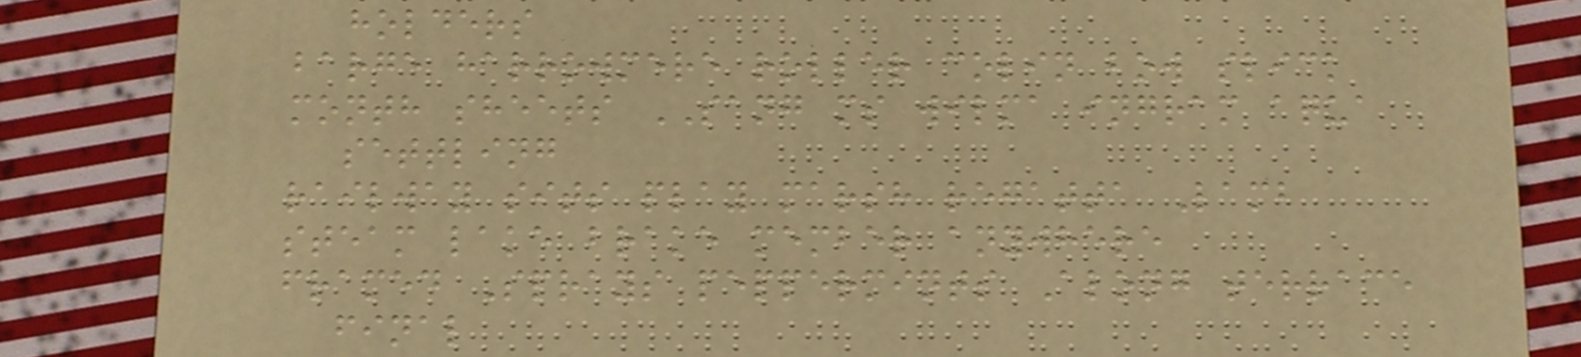holders
barge harrowmere roller colin bow slick
month sheets SANG ms wilma ingram aqua
settling
railway sits play marsh regatta Lamb
steam lake brake member anywhere
framed Sprays peppermints Along terrace
final
